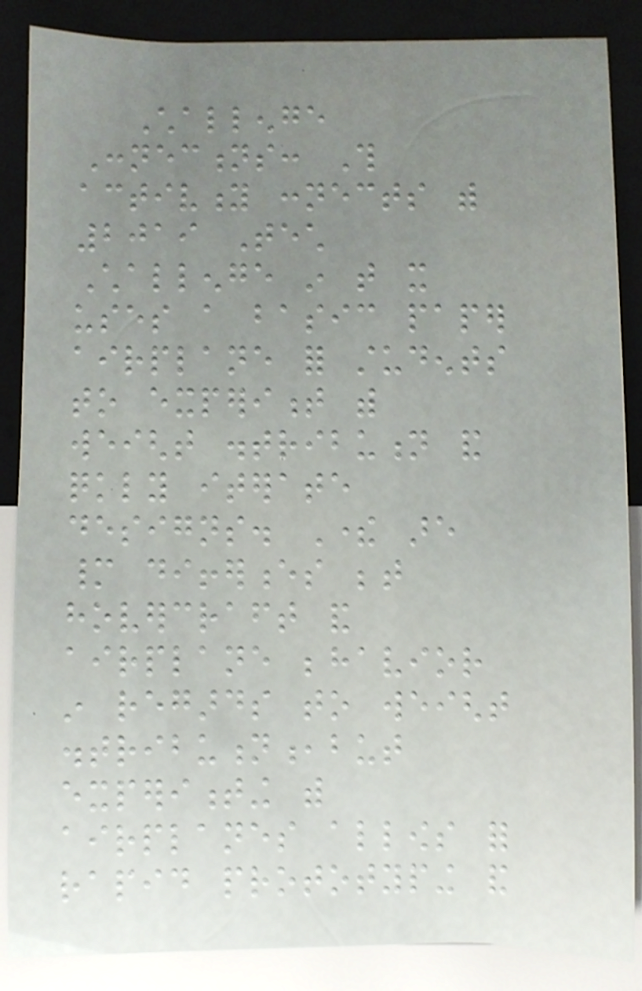Challenge
Connections: This
activity connects with
2019 Tech
Challenge in that it
uses a basic paper
airplane for students
to experiment with
weight distribution and
quickly iterate
designs. There are
many differences between
hovercraft and
airplane behavior
in regards to weight
distribution,but
experimenting with
airplanes allows for
rapid prototyping and
